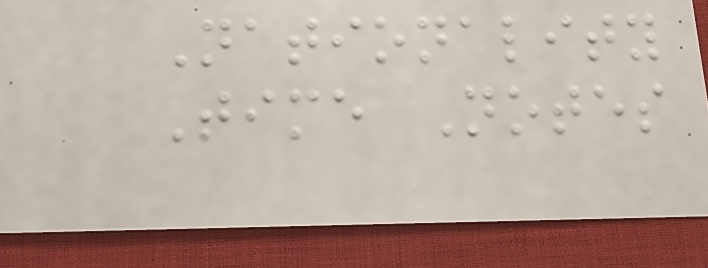Nationality
Time Notes
